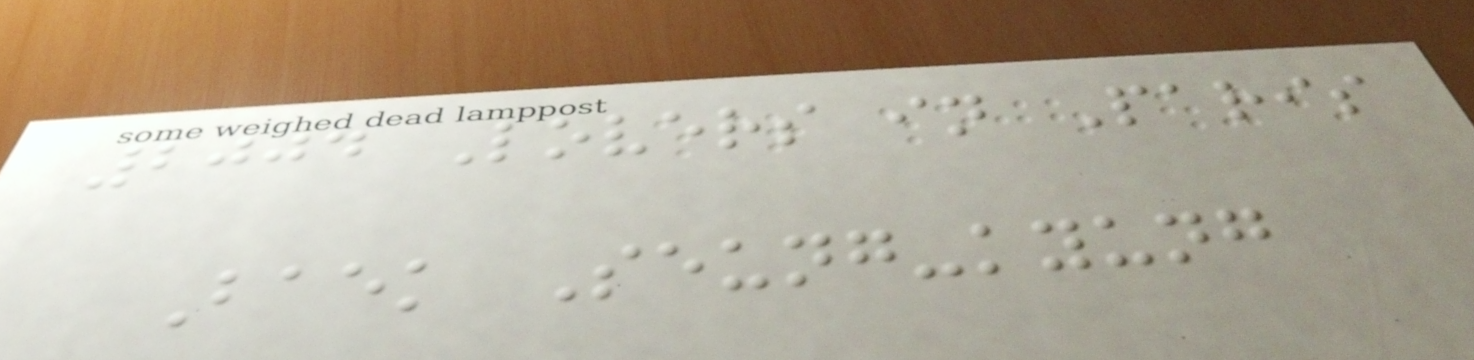2004 Lovers in Paris
Baek Seung-kyung
